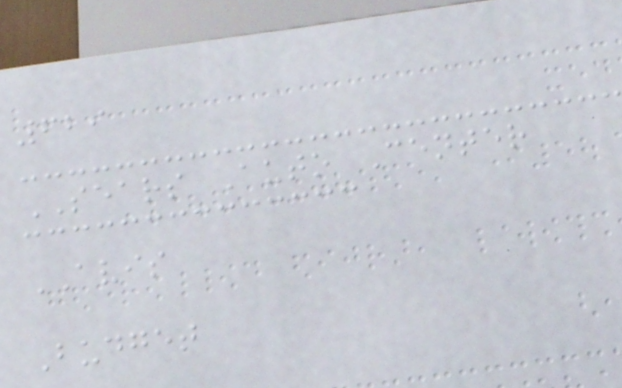629
SEARS Auto Center
AVIS
Budget
